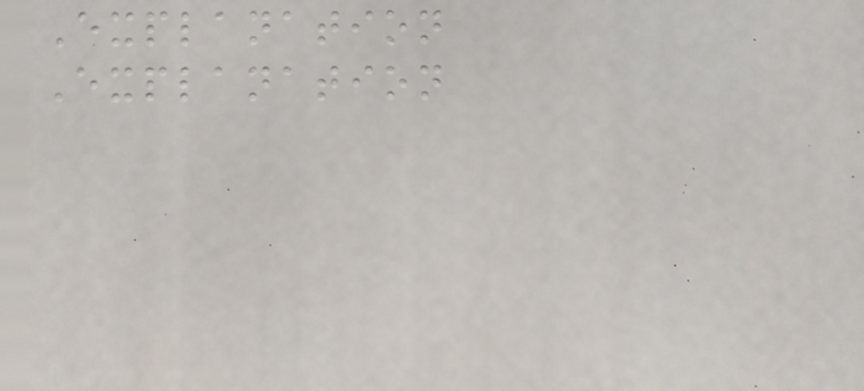Explanation
Explanation
